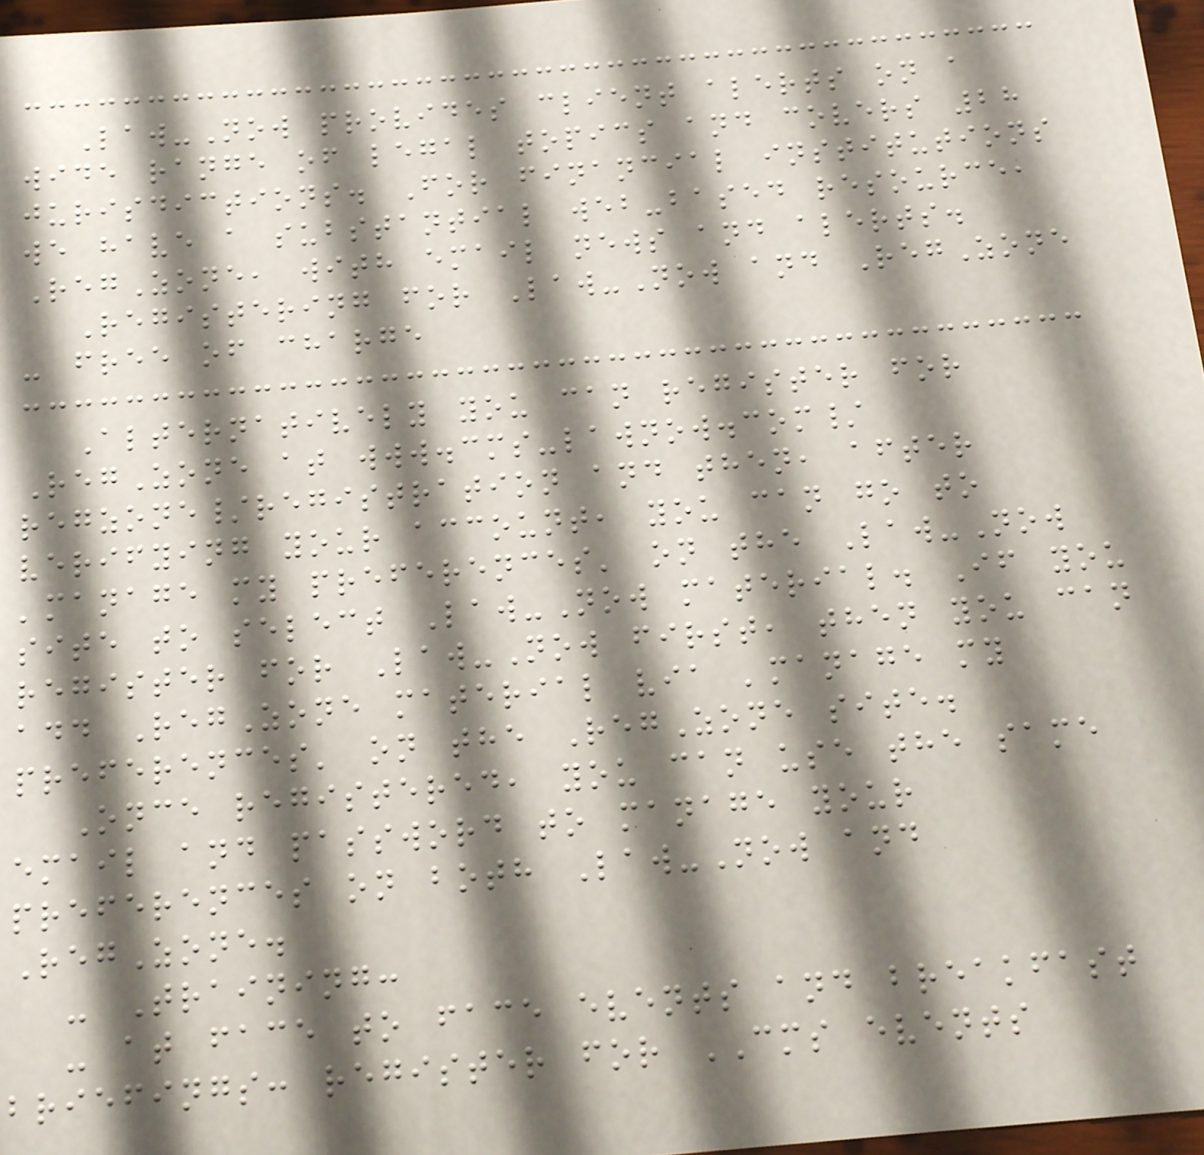Law-Now provides client alerts on a
wide range of legal topics and covers 28
jurisdictions. For financial institutions
we have a substantial web-based resource,
RegZone, with email news and alerts.
Registering for Law-Now and RegZone
- free of charge
Alternatively you can register for
RegZone at www.cms-lawnow.com/
regzone/registration and then, after
verifying your account, you can go to
'manage my preferences' on the Law-Now
site to select Law-Now material. If you
register for Law-Now first, then you can
add RegZone material via 'manage my
preferences' on the RegZone site.
Once registered, you can use the same
email and password to manage your
preferences on both Law-Now and
RegZone.
- Training:
- at face to face events and breakfast
briefings: register for CMS events
